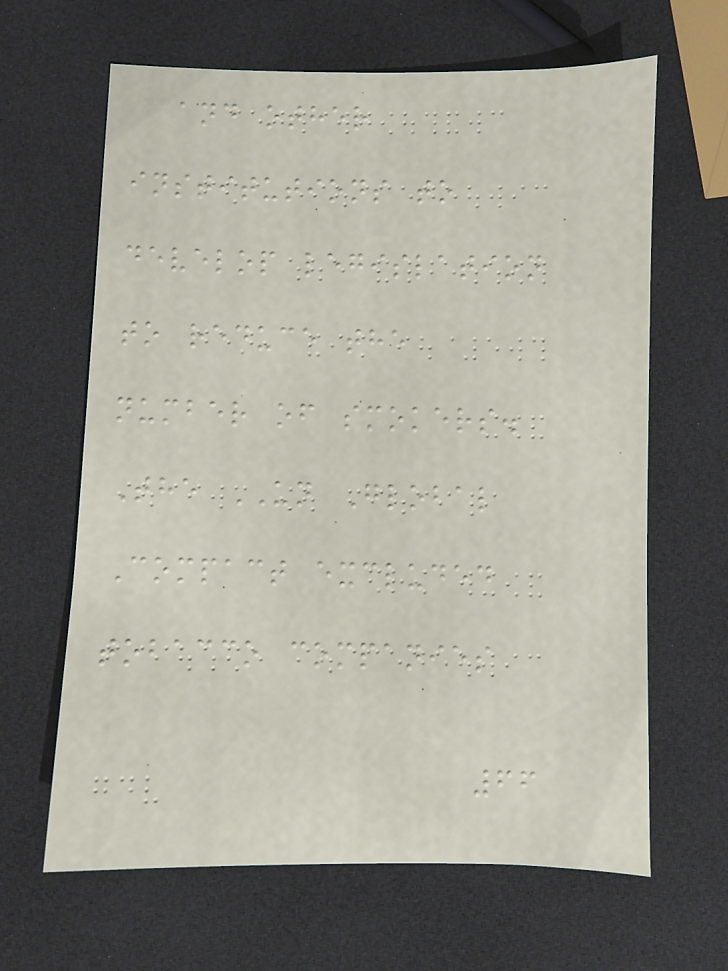and other
institutions to
develop legislation
to reduce the
number of smokers.
The UN Global
Compact excluded
tobacco companies
66
